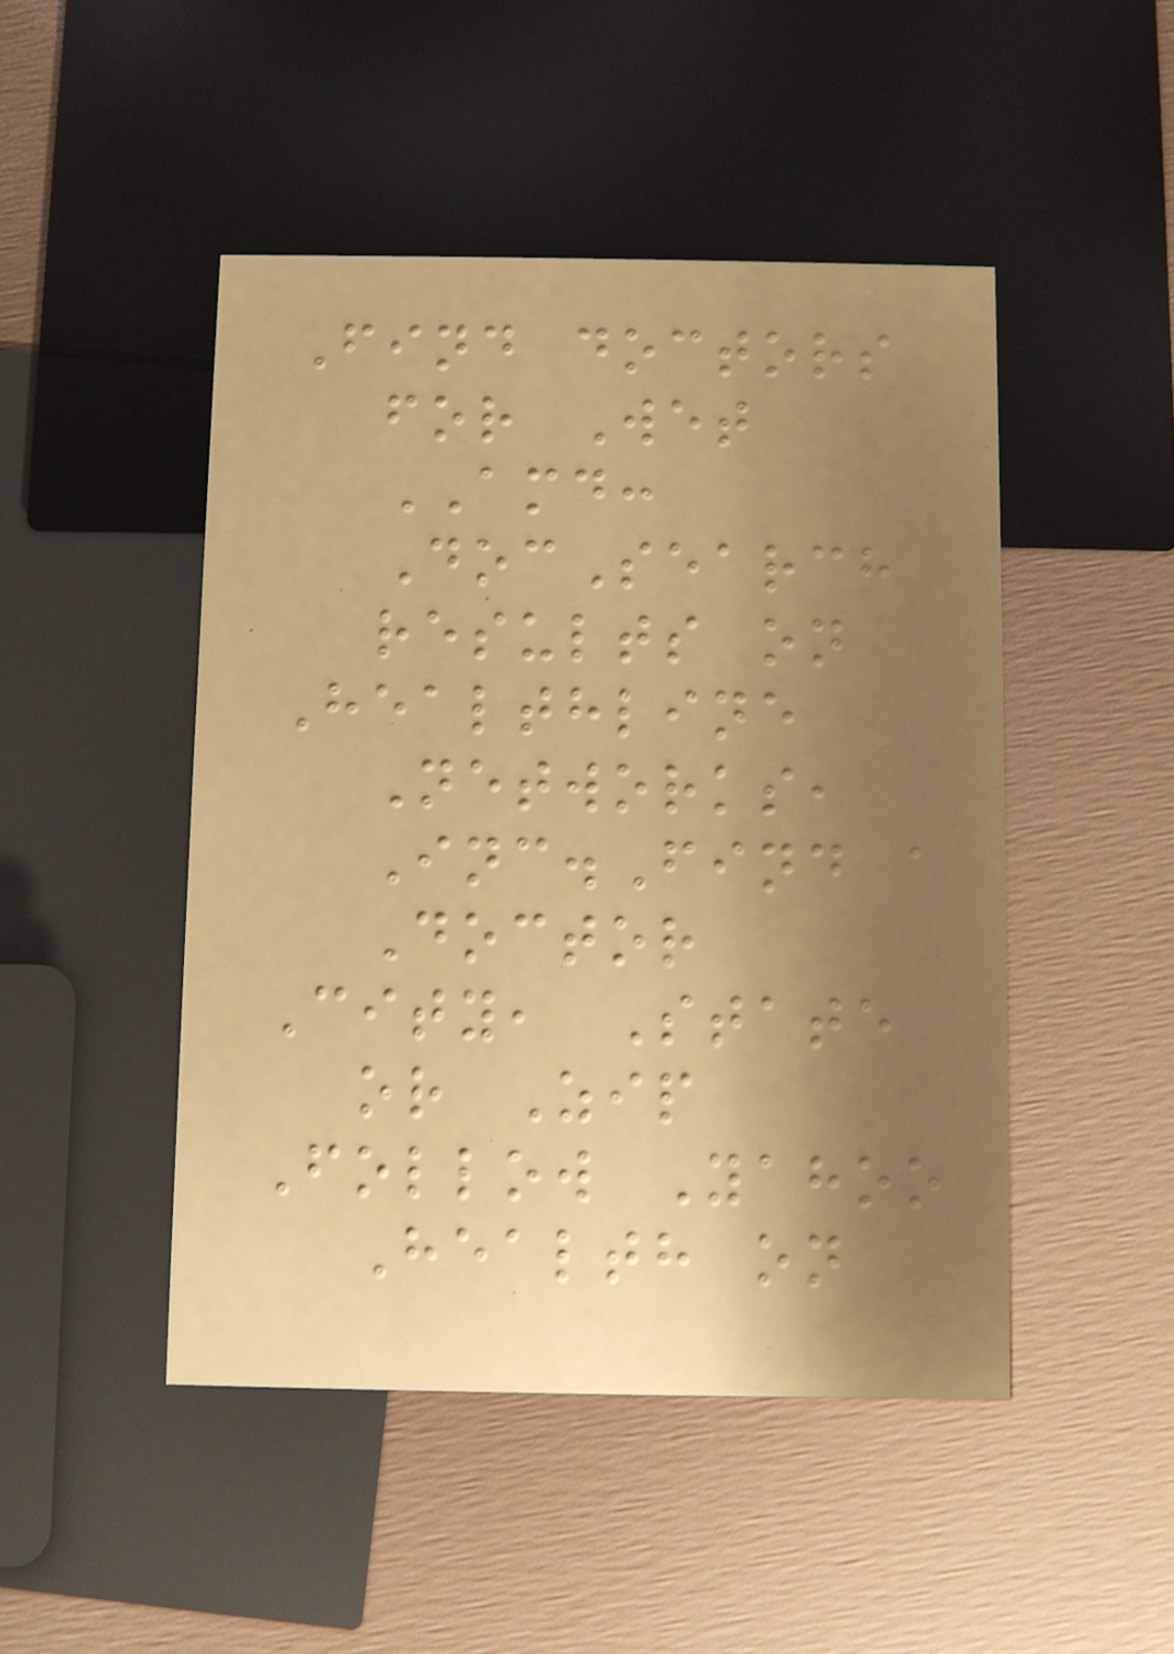Find doctors
for Wet
AMD:
DocSearch
results on
Healthline
Networks,
Inc.Find a
Doctor
City, State
or Zip
Follow Yahoo
Health on
